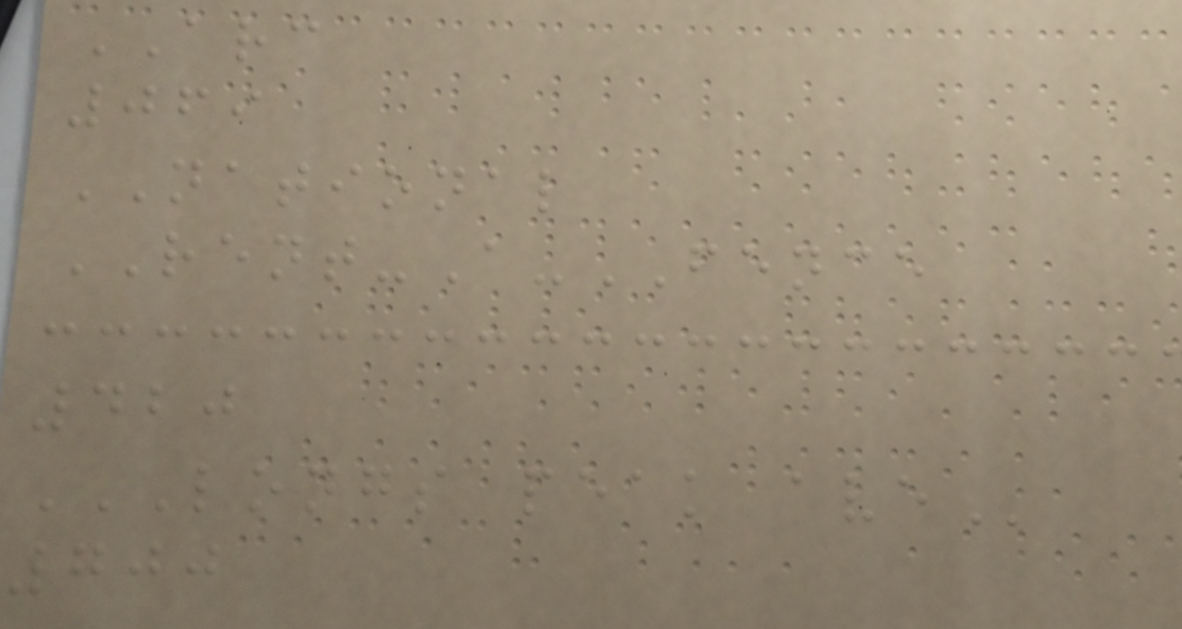ARC
069
NATIONAL
RENT-A-FENCE
420
LONGS PEAK AVE
700
